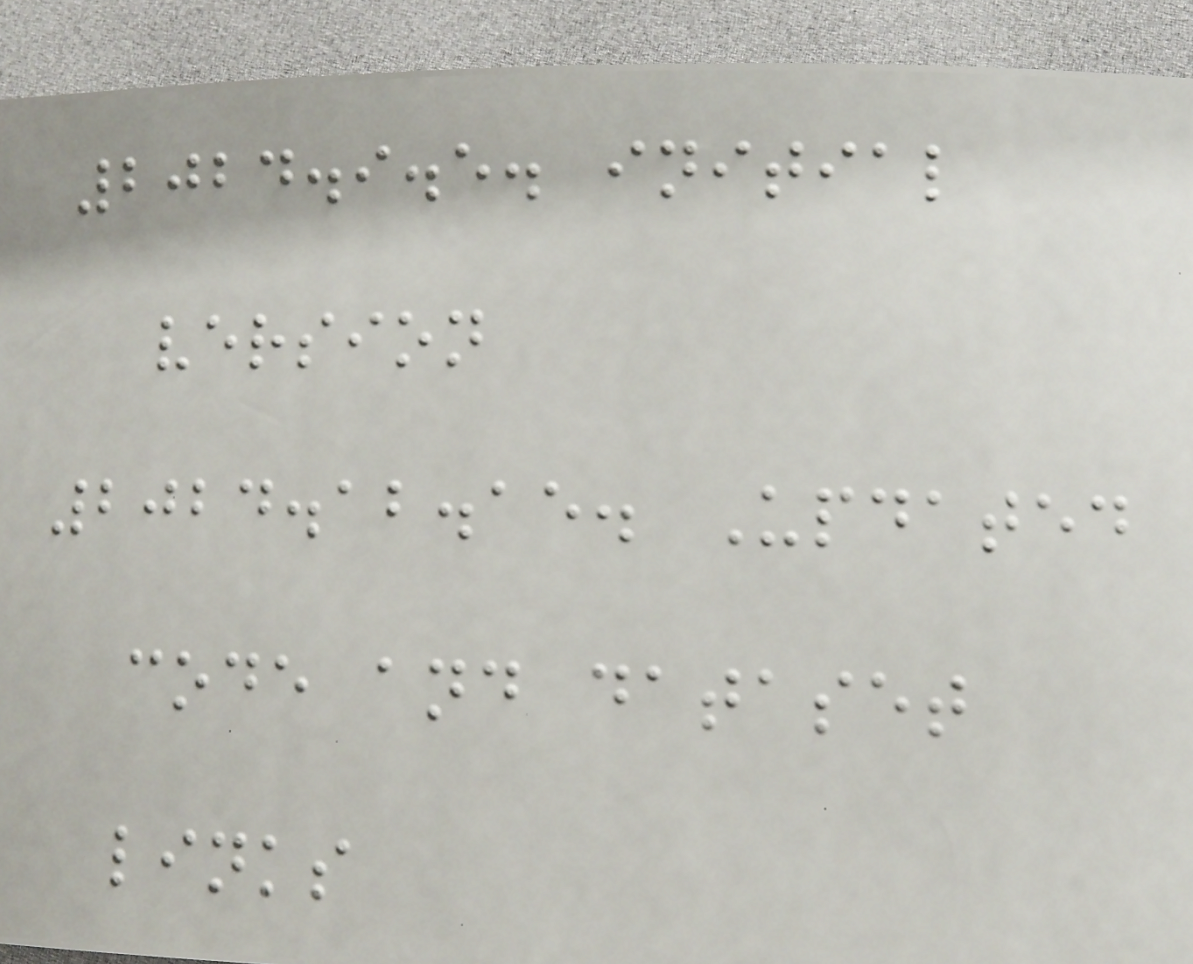2024.9.5. initial
version
2024.12.15. Updated
code and dataset
links
